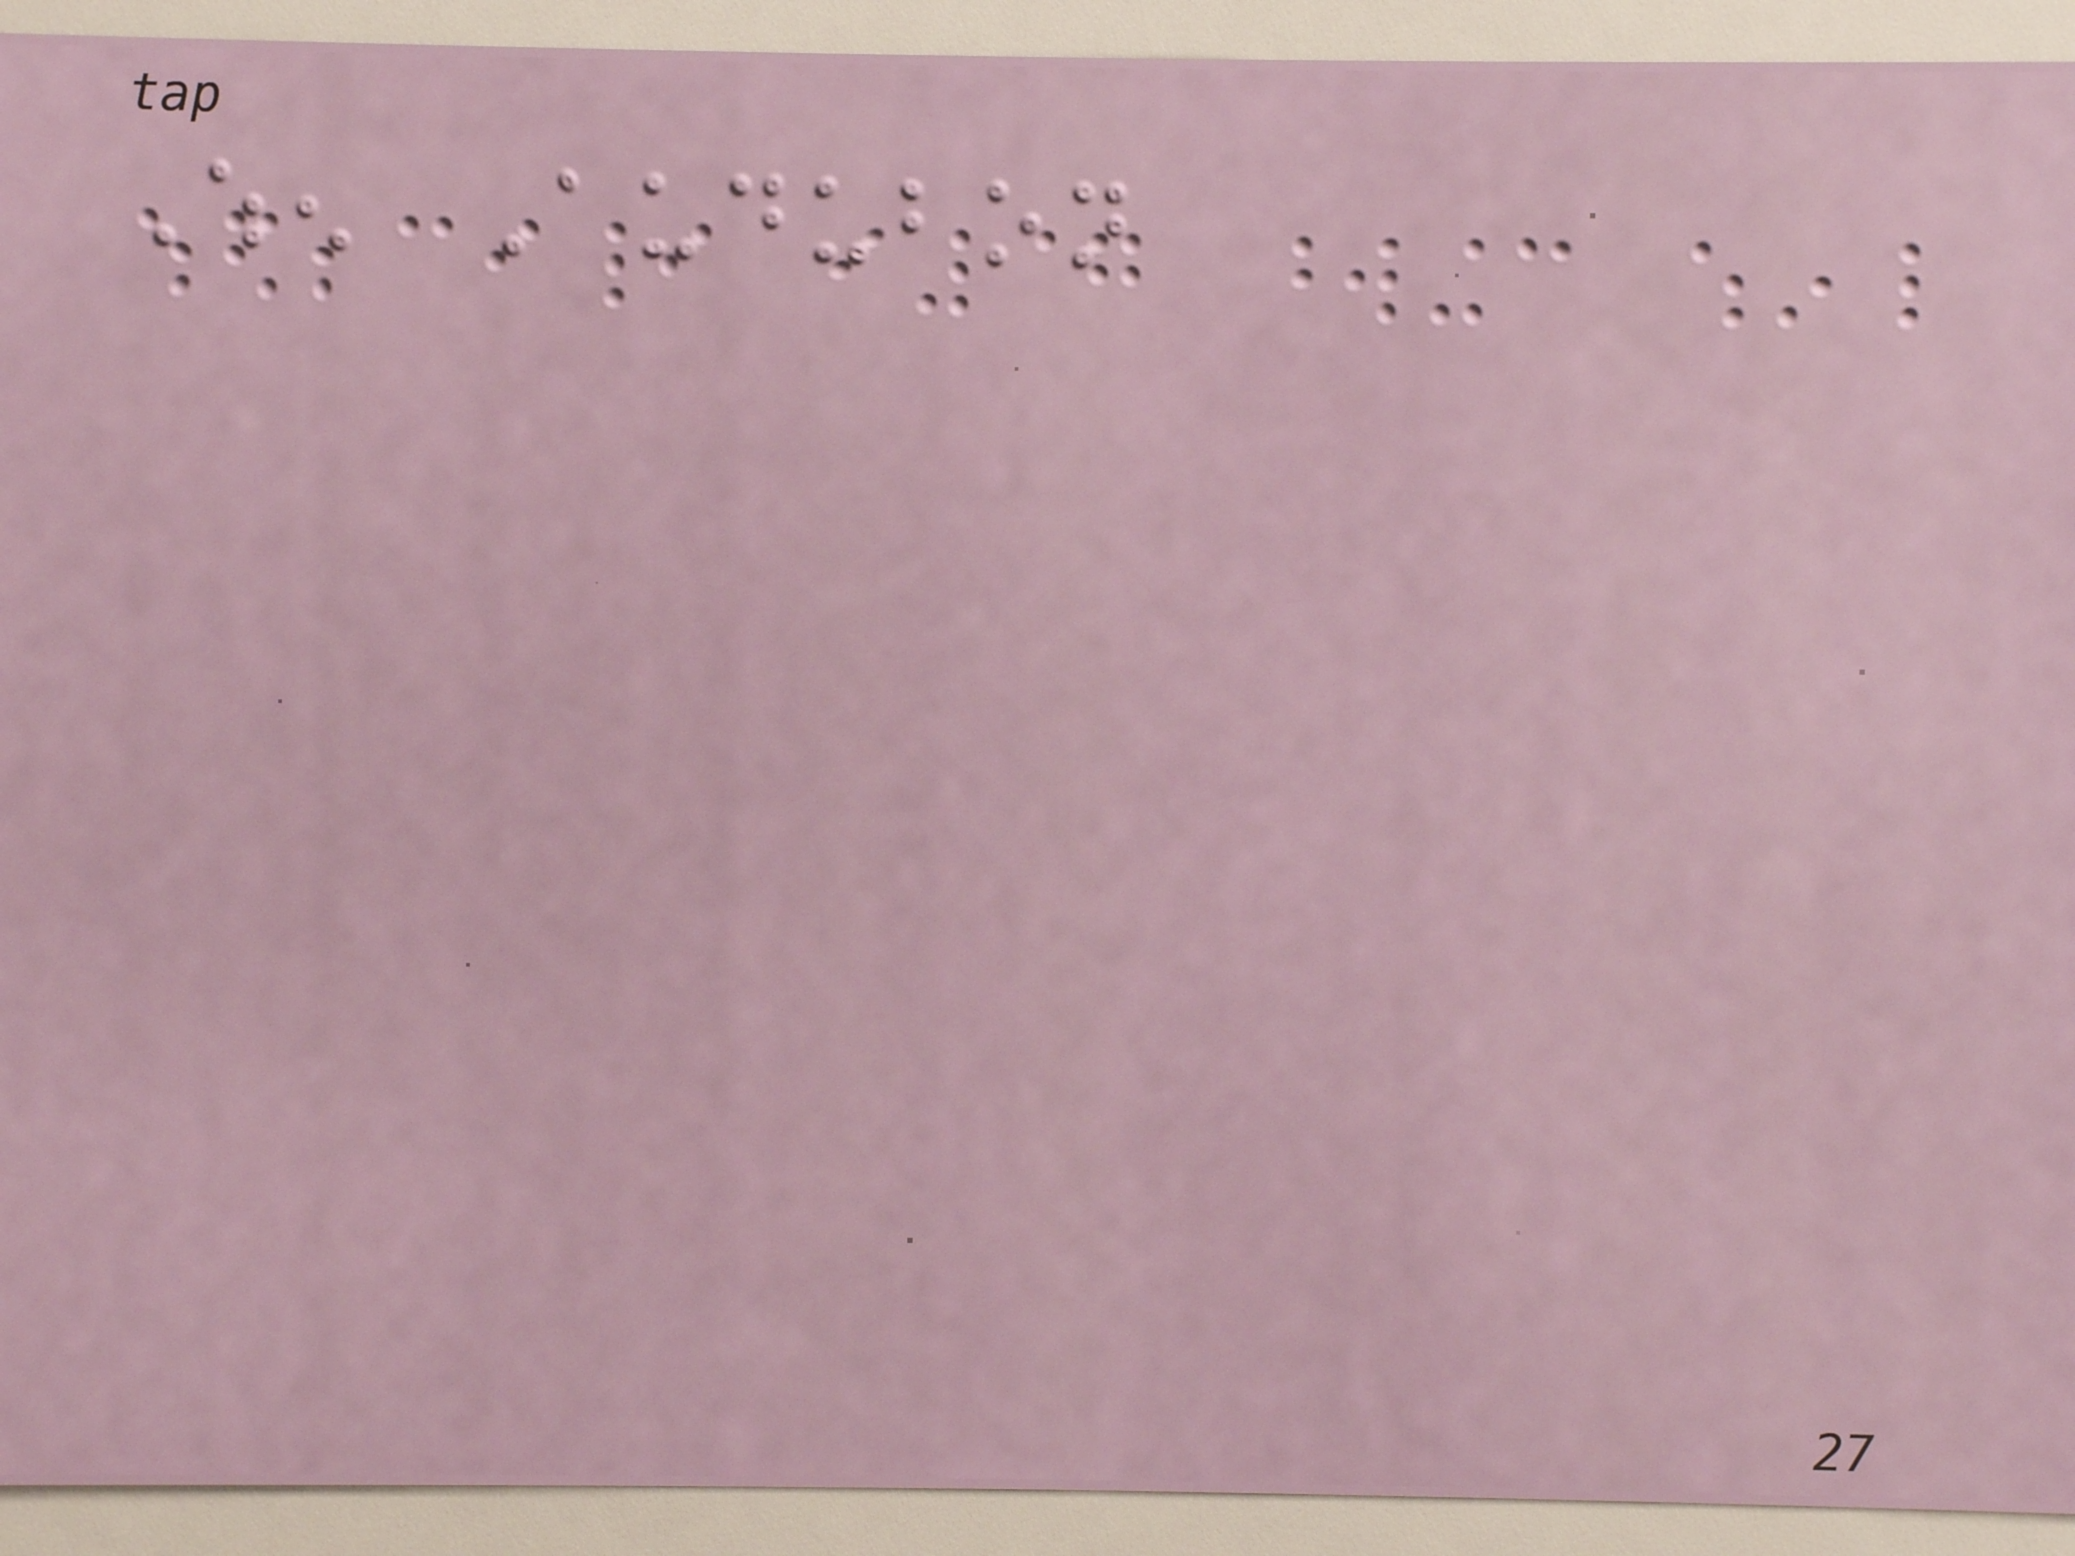When Audubon
